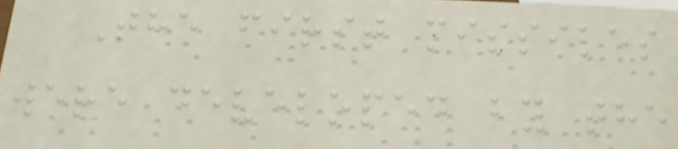The first missiles
were developed by the
